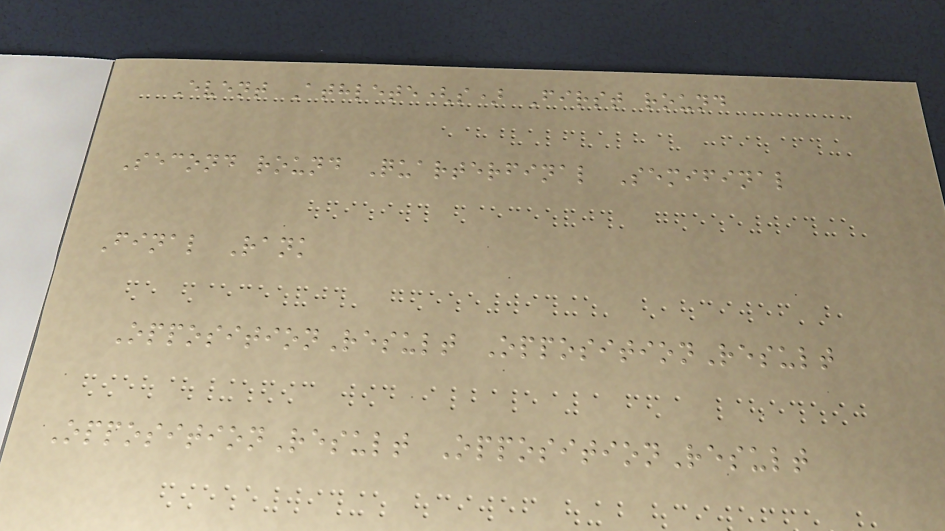Event Athlete(s) First round
Second round Quarterfinal Semifinal
Final Rank
OppositionResult OppositionResult
OppositionResult OppositionResult
